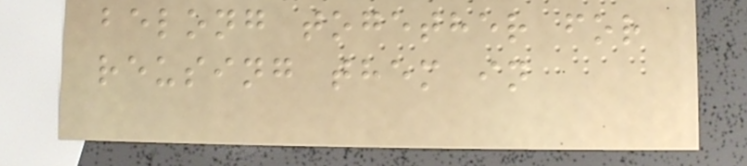belong together for
reusing them in
